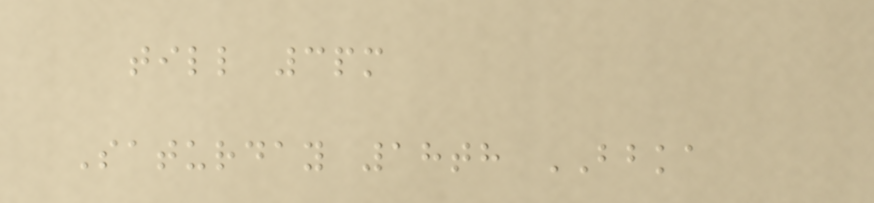till 3pm
Saturday 18th BBKA
